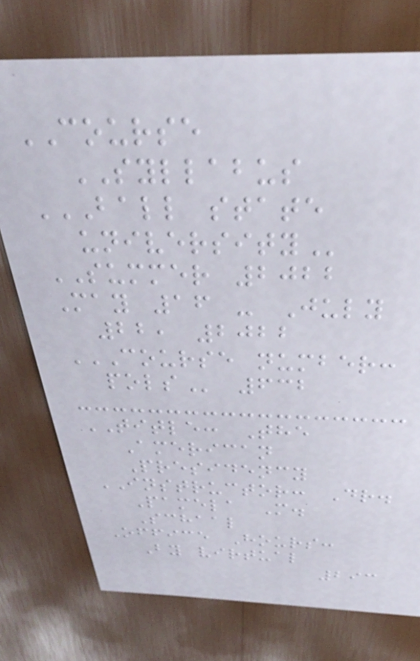COURSE
SYLLABUS
BALL STATE
UNIVERSITY
SUMMER 2022
May 16 - July
22, 2022
COURSE NUMBER:
POLS 632
TITLE: The
American
Presidency
INSTRUCTOR: Dr.
Pamela M.
Schaal
Office Hours:
By virtual
293
